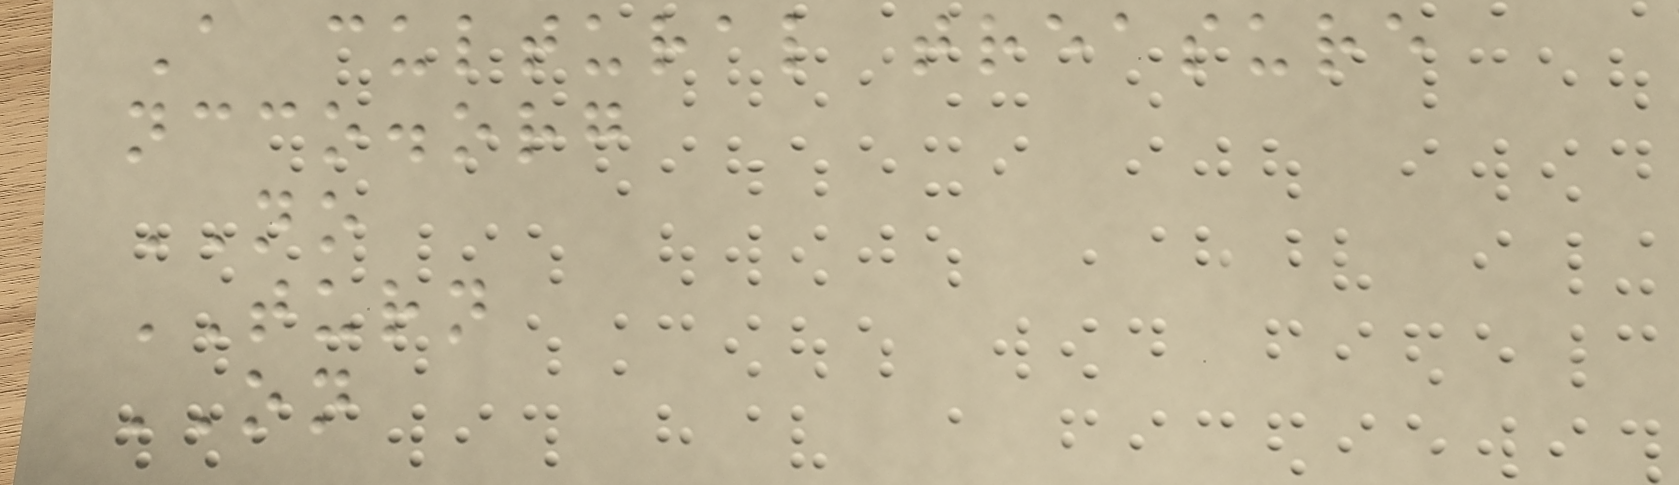A cultural treasure
ncco.org
NO
TURN
ON
